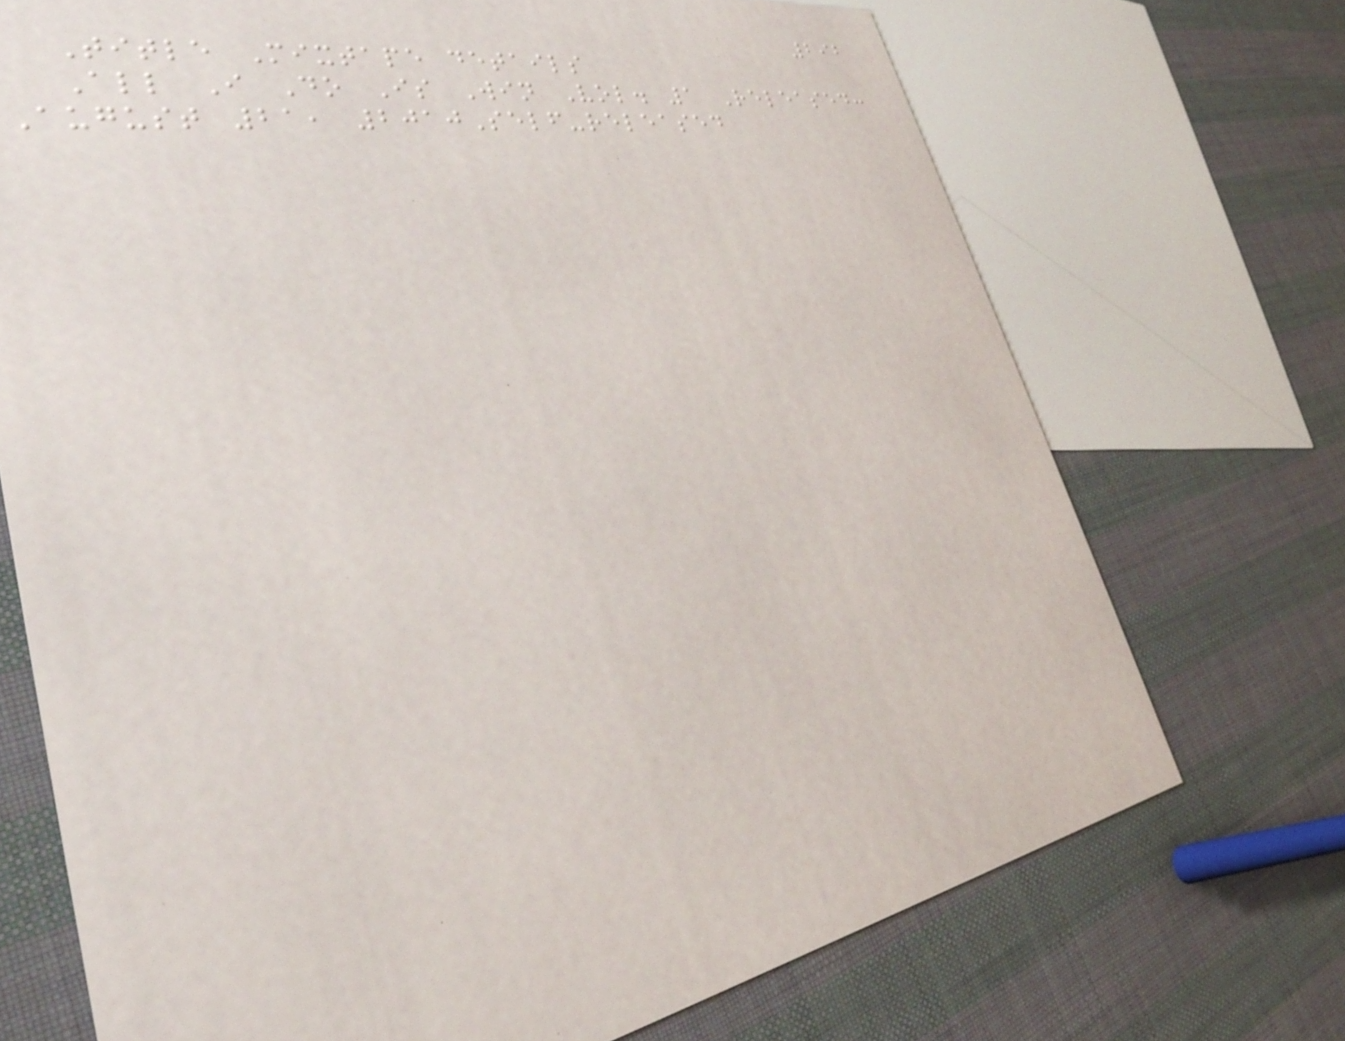292
Title Mixtape details
All I Do Is Win Vol. 1 Released:
August 21, 2010Self-released
